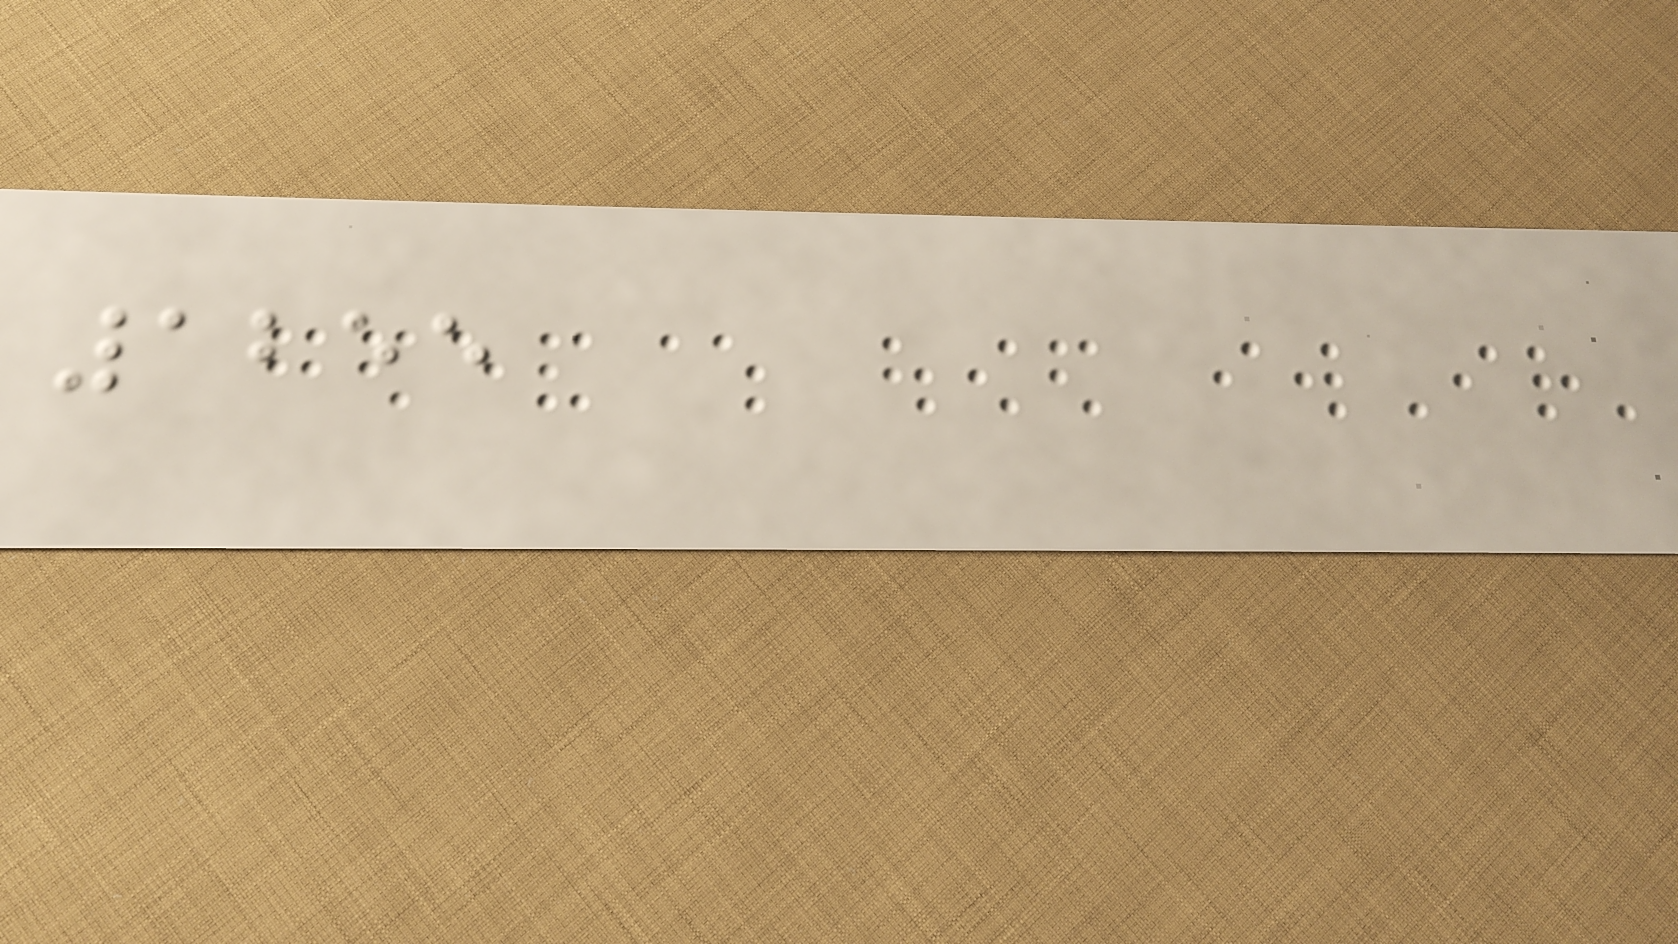1255
